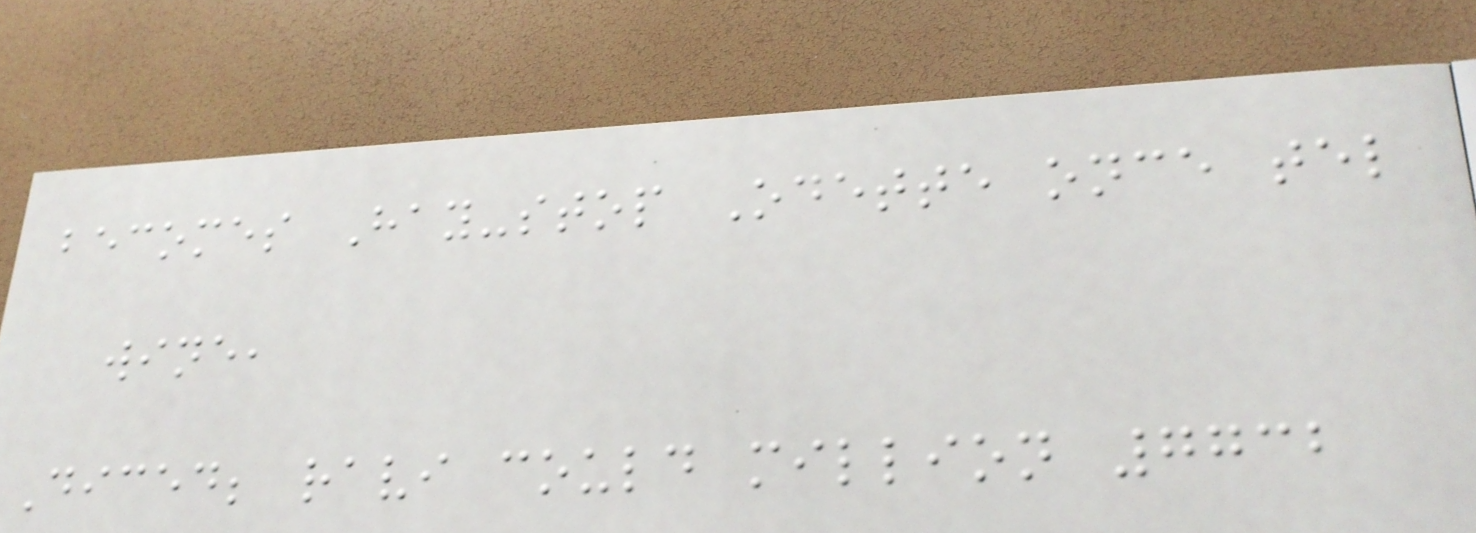becomes Hay-stop Odette once tel
wine,
Diced; ravi could million 7732
